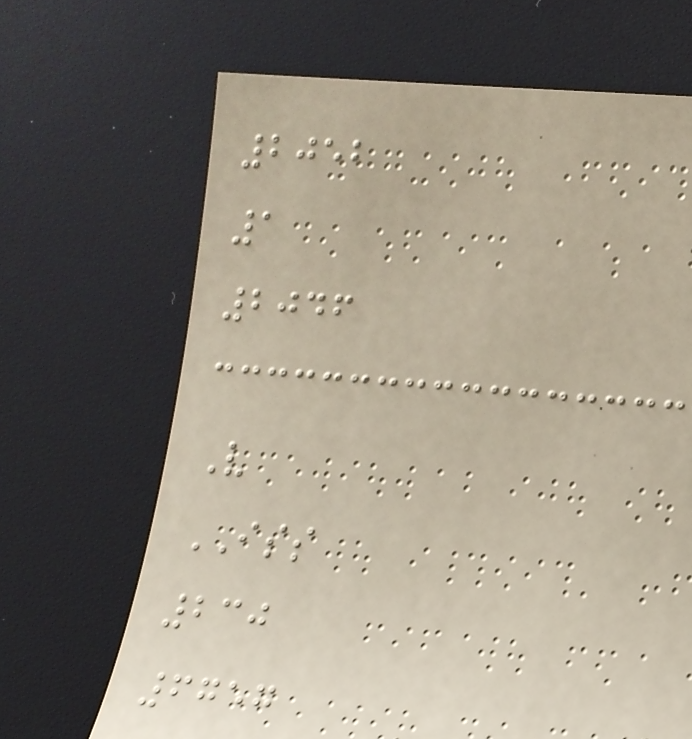2052
1
2046
V
ISS
230
6757
